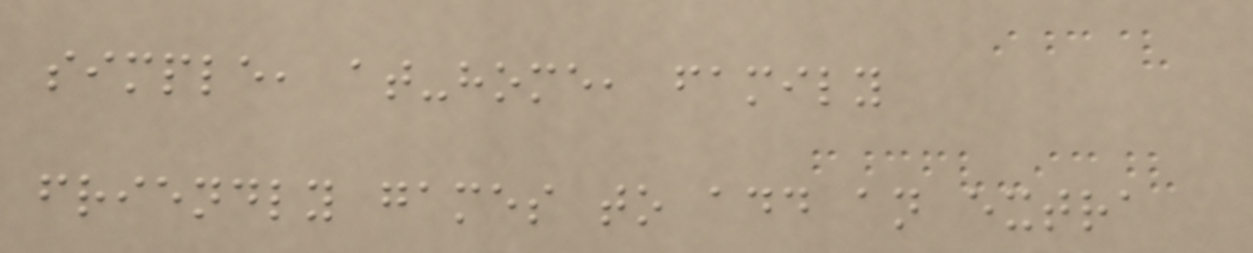simple, at-home, family
friendly games to add an extra
